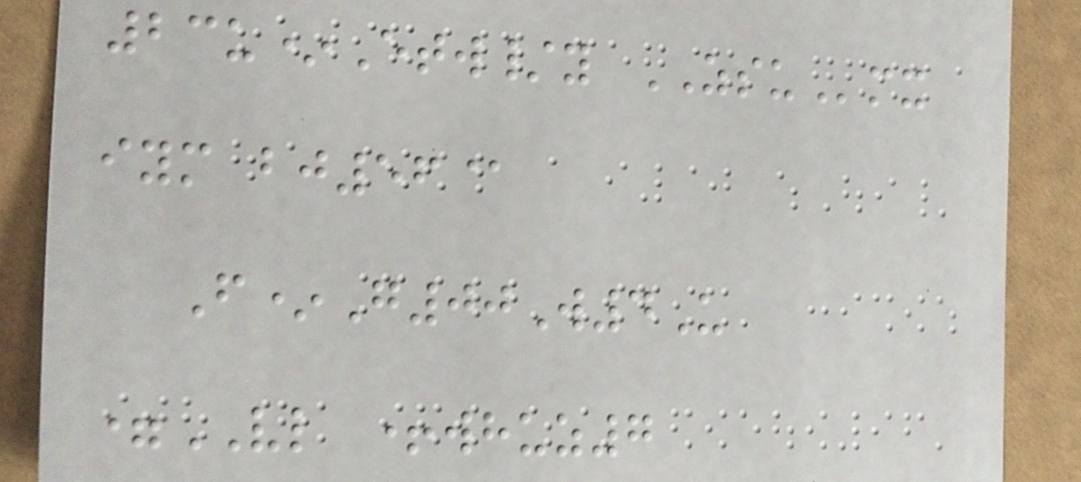23u*Etw/y ZSUmx
iym bj56@
F*G00W4U
=VL +whuz7
